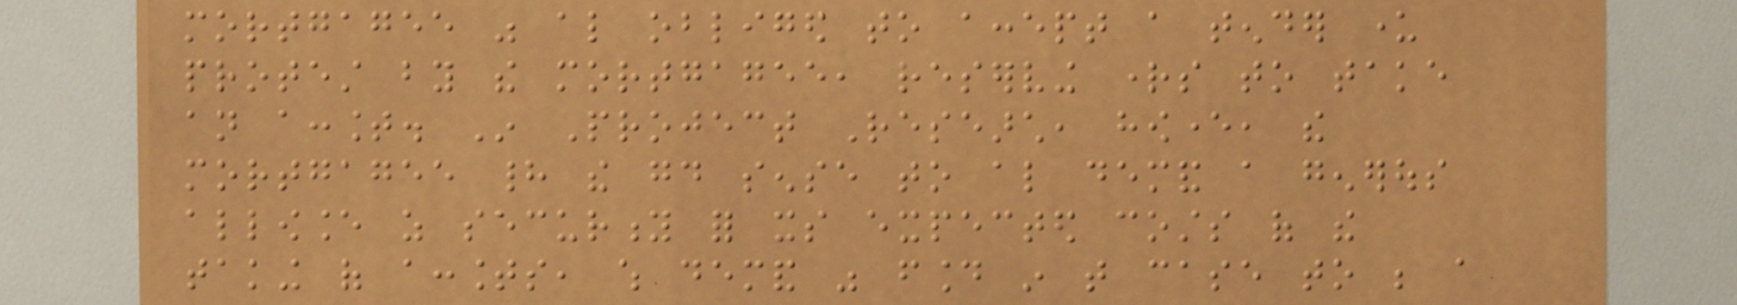mortgagee was also obliged to accept a tender under
protest by the mortgagee, reserving rights to take
an account. In Project Research, however, the
mortgagee had the good sense to also demand a generous
allowance as security for its expected costs of the
taking of accounts, which demand was found in that case to be a
